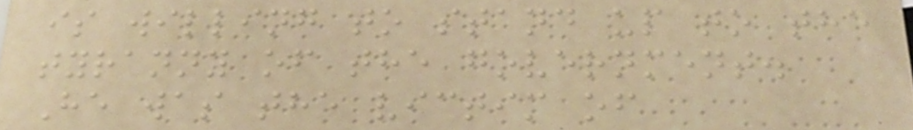is willing to stand up to the
tyranny of the government.
He was the victim of
